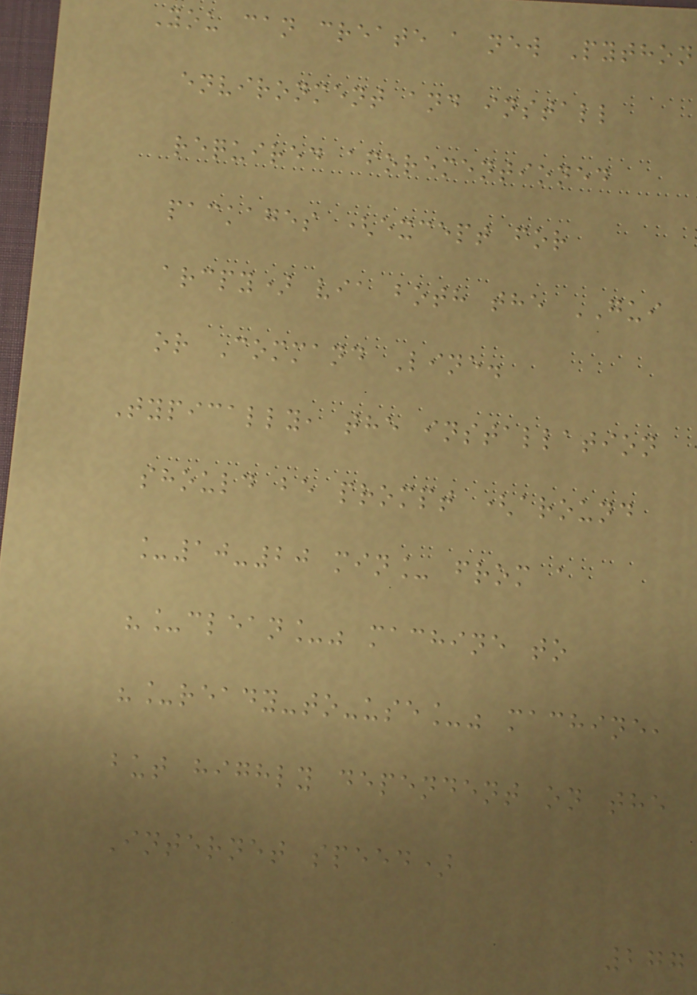You can create a new Python
environment and install
required aforementioned
packages (except for
arcpy) via both the GUI
or Command Line.
Typically, the installation
should be prompt (around
_10-20 min_ from a
"_clean_" machine to
"_ready-to-use_" machine,
but highly dependent on the
Internet speed)
277
